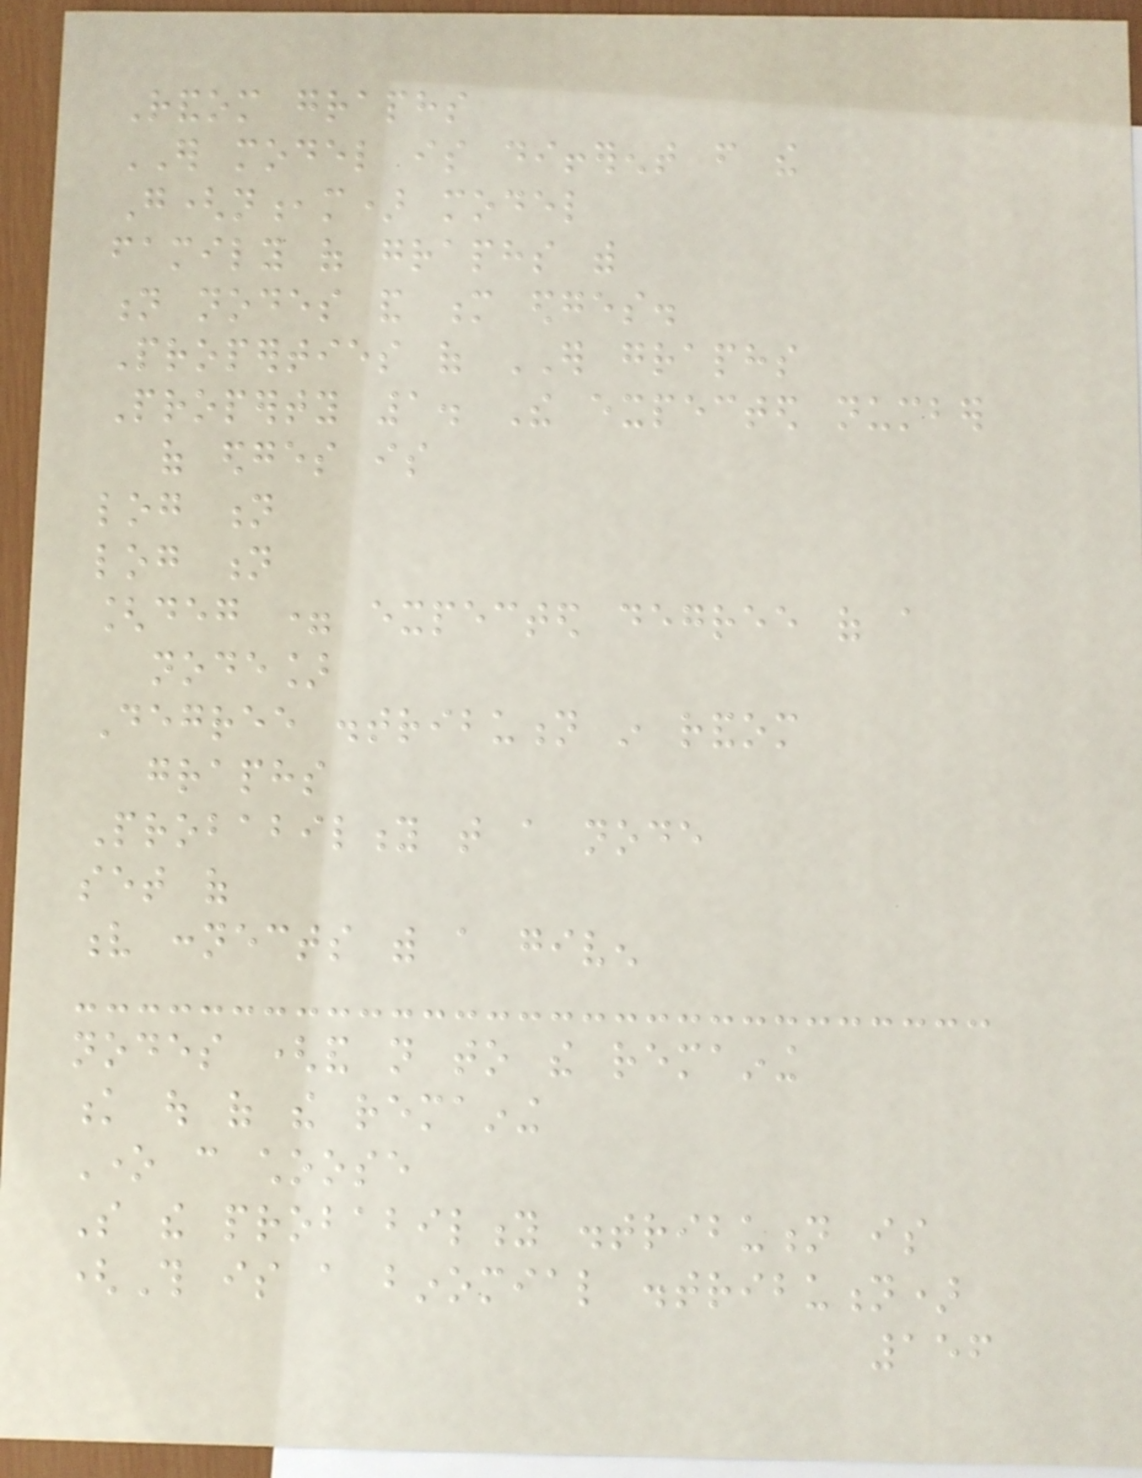Random graphs
ER model is different from the
G(n,m) model
family of graphs with
n nodes and m edges.
Properties of ER graphs
Property 1. The expected number
of edges is
log n
log n
[deg = expected degree of a
node]
Degree distribution in random
graphs
Probability that a node
set of
v connects with a given
nodes (and not to the remaining
k out of the remaining
One can choose
So the probability distribution is
(This is a binomial distribution)
156
